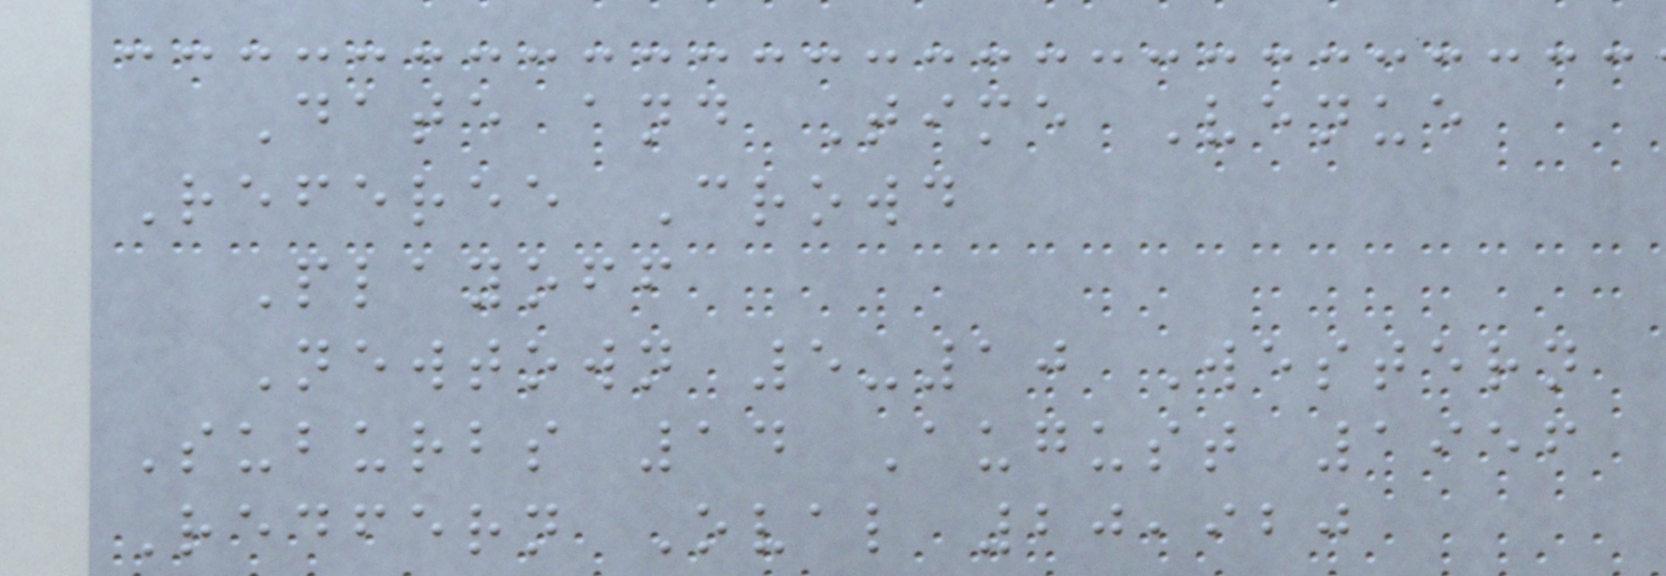Date and Time Venue
Referee Crowd
Playoff
Newtown 5-10 Western
Suburbs 14 August 1956
Redfern Oval 20,920
